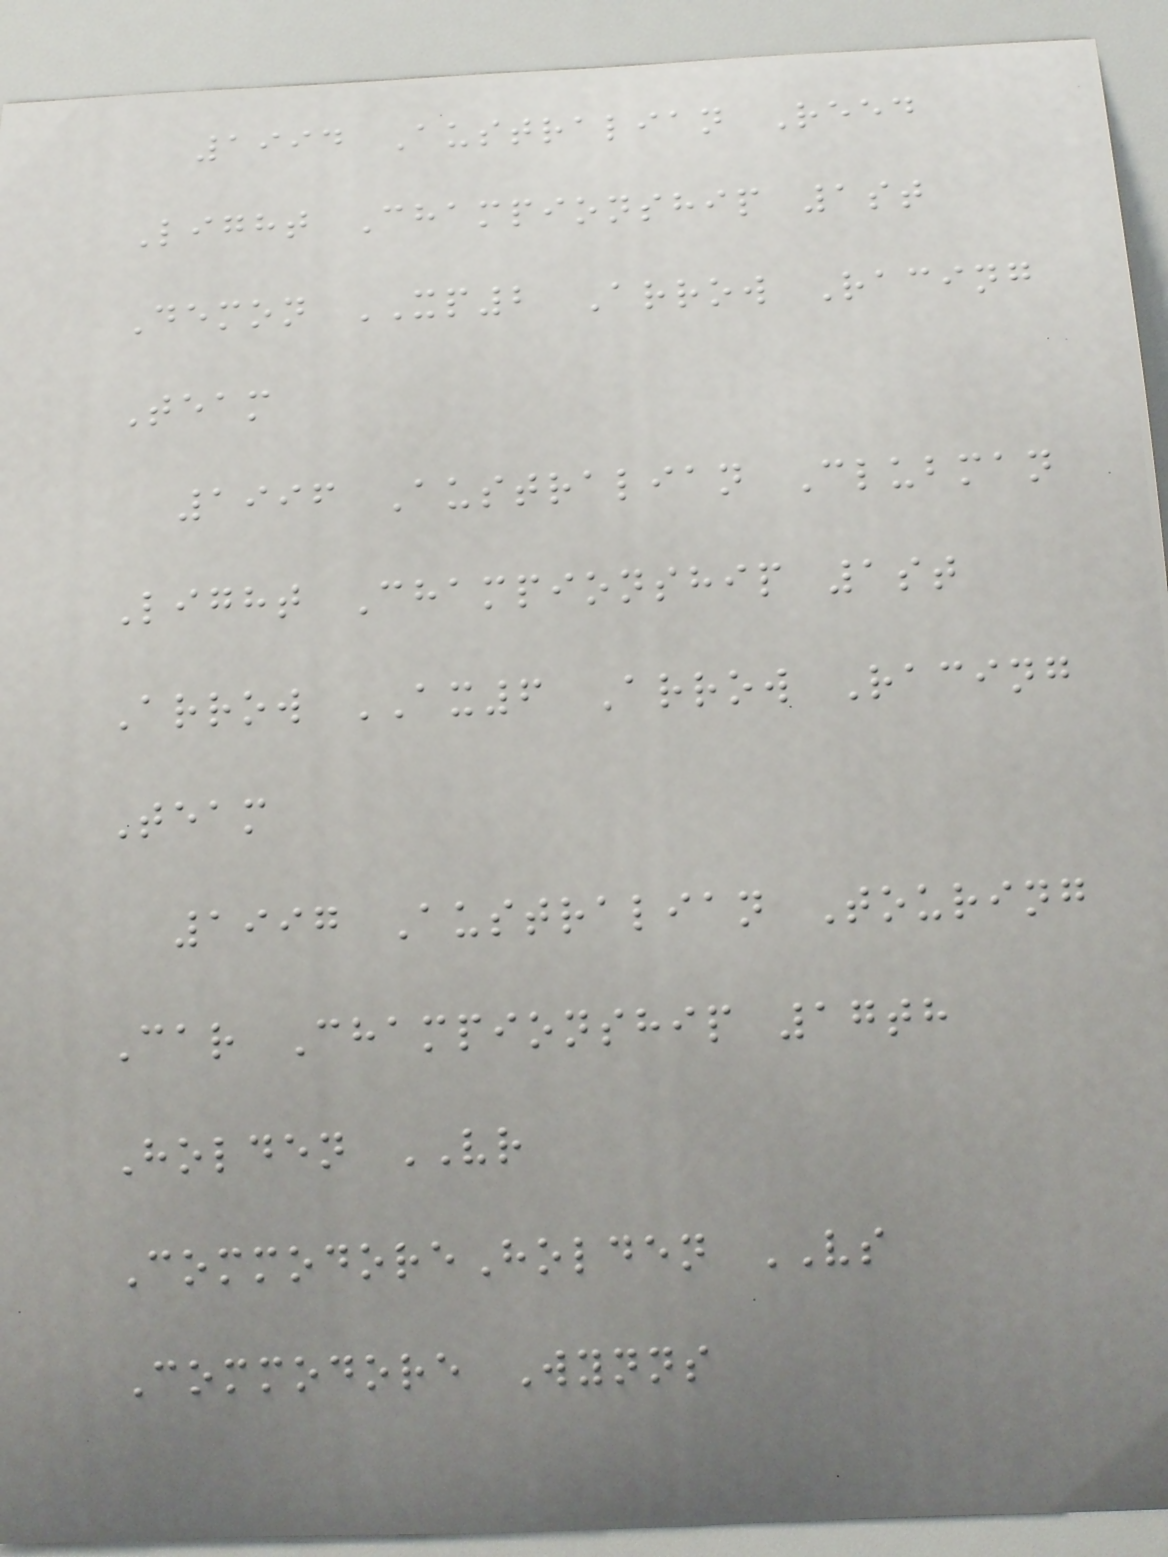1994 Australian Reed
Light Championship 1st
Demon XP2 Arrow Racing
Team
1996 Australian Clubman
Light Championship 1st
Arrow AX6 Arrow Racing
Team
1997 Australian Touring
Car Championship 17th
Holden VR
CommodoreHolden VS
Commodore Wynns
